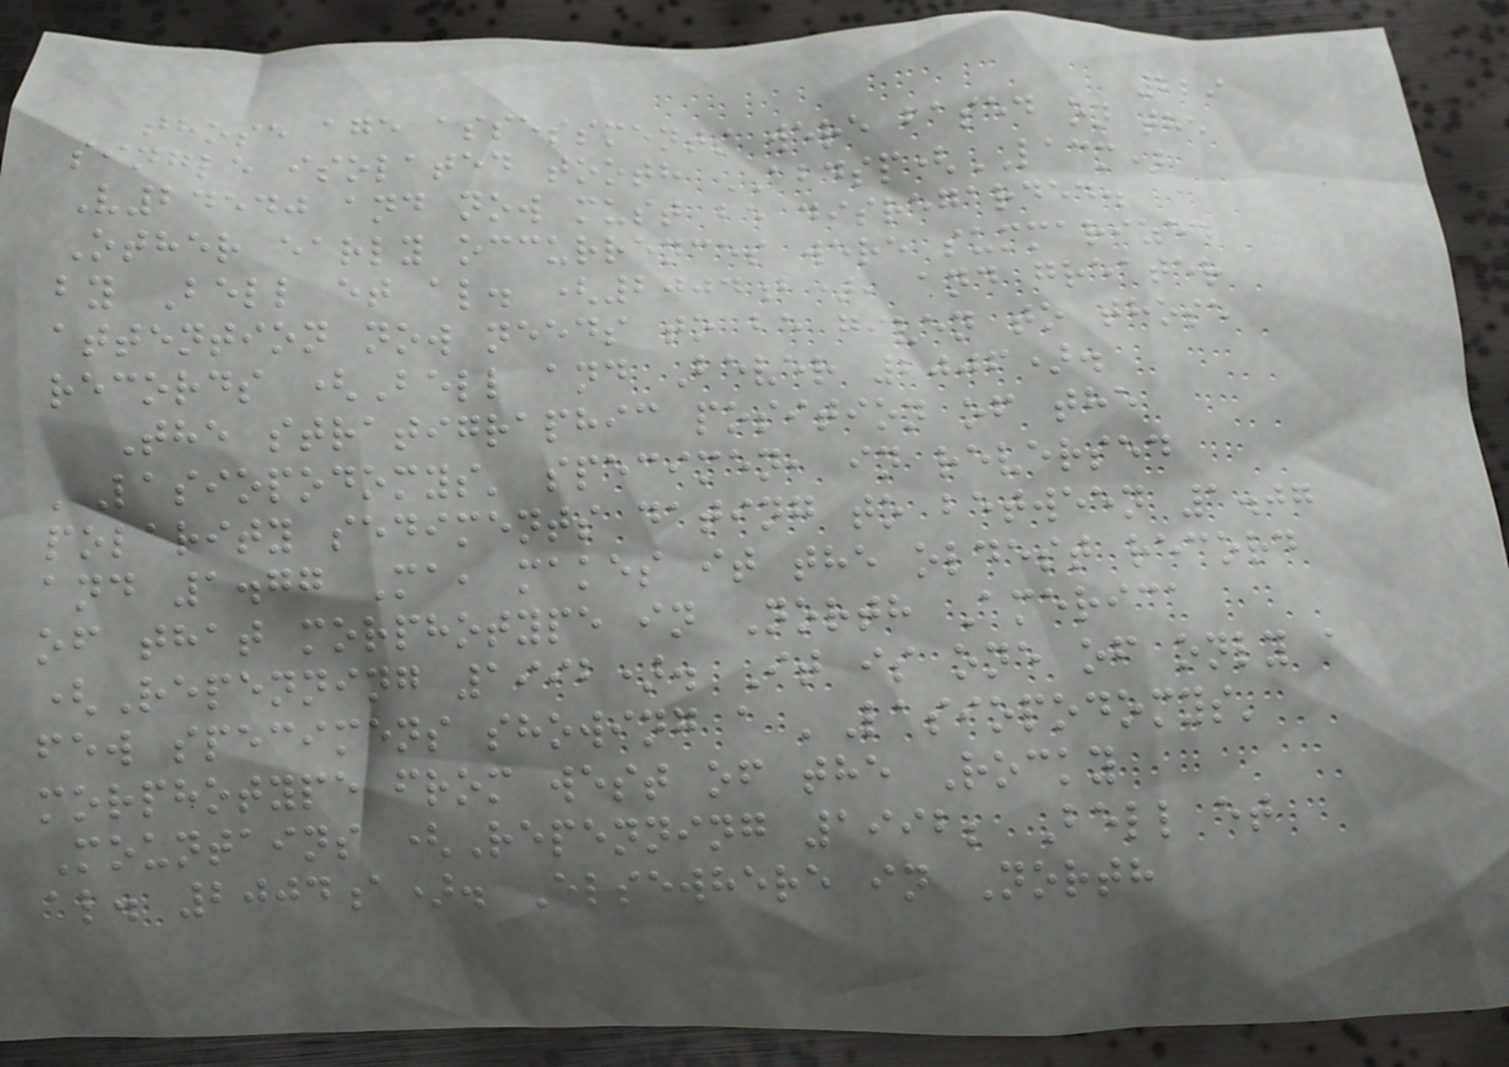229
those age assessments were based on the
single isolated tooth ABDSP(LACM)
V24540 and now must be disregarded.
Other early occurrences were summarized
by Bell et al. (2004b), and greater
attention now needs to be given to those
records (Bell and Bever 2006).
The stratigraphic position of the
'Lasiopodomys' specimen, in reversed
polarity sediments dating to between 1.07
and 1.77 Ma, makes it the oldest record
of that morphotype in North America
(Repenning 1992). It is one of only a
few specimens showing a 'Lasiopodomys'
morphotype from west of the Rocky
Mountains (Repenning 1992; Bell et
al. 2004a). Elsewhere in North
